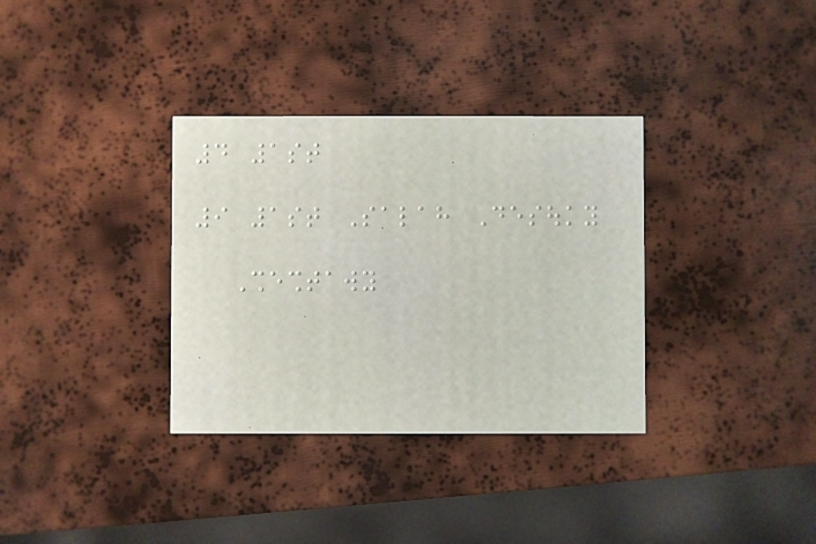4 1st
9 1st Salah Desouky
Sheshtawy
